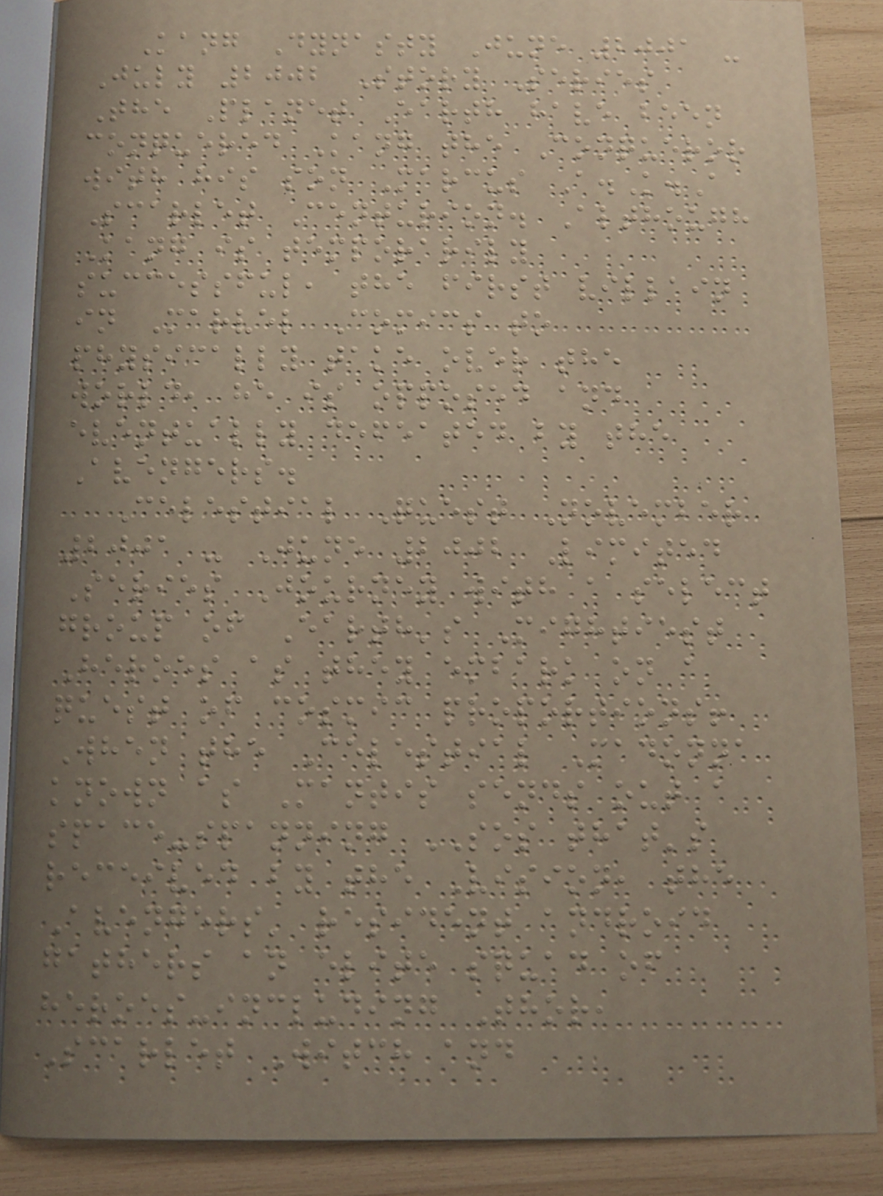Kang Dynasty June 2001 -
July 2002 Story Series
The Planet Earth have been
conquered Kang the Conqueror
with his son Marcus A.K.A
Scarlet Centurion. Although
Kang is temporarily
successful, the first villain
in Marvel Comics to
physically take over the
world, he is opposed and
eventually defeated by the
Avengers.
Celestial Quest November
2001 - June 2002 Limited
Series Journey with a select
group of Earth's Mightiest
Heroes as they embark on a
quest of cosmic proportions!
When the Celestial Madonna
known as Mantis sends out a
space-spanning SOS that's
received by the Vision, the
Avengers' resident android
gathers an elite squad of
heroes-including Thor,
Scarlet Witch and
